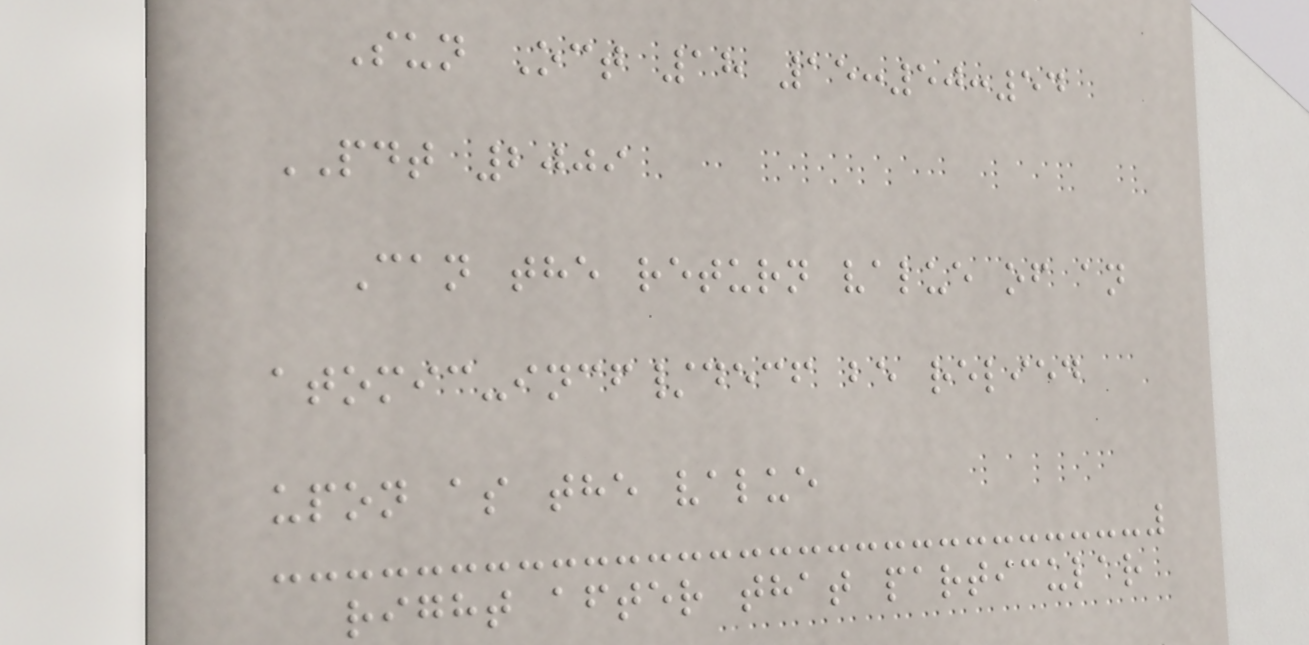Sun Oct 18 15:50:54
PDT 2009
Can the return value of an
atomic-incf/decf be relied
upon as the value
right after that particular
